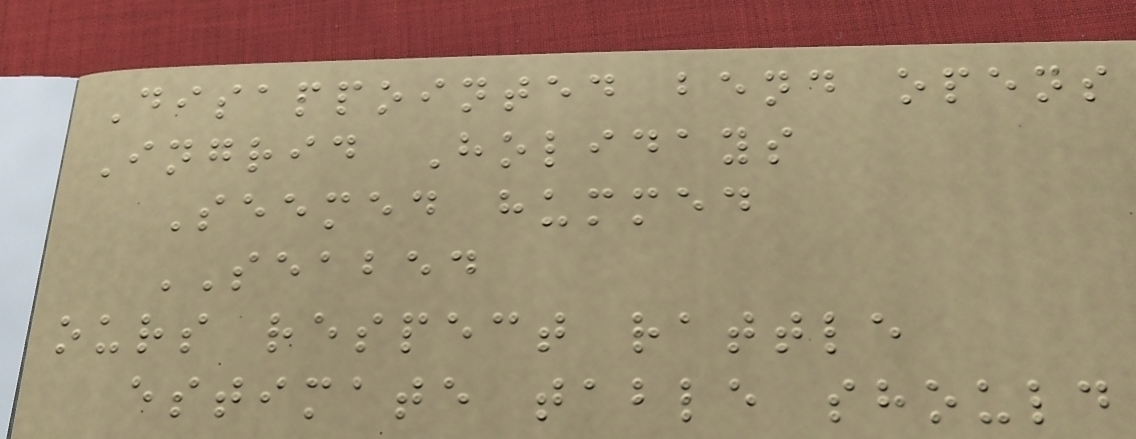Disappointed bend opens
Ingrid Holidays
Seemed hummed
SEABED
ours respect rattle
estimate table should
